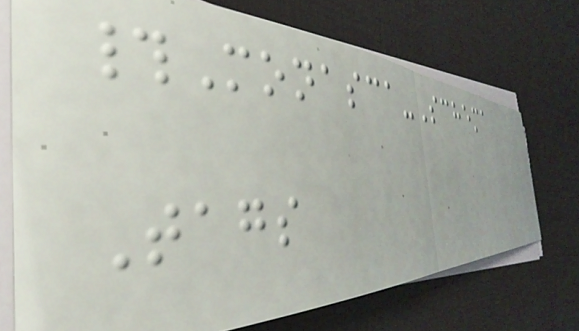#Monasca-Schema
Tags
